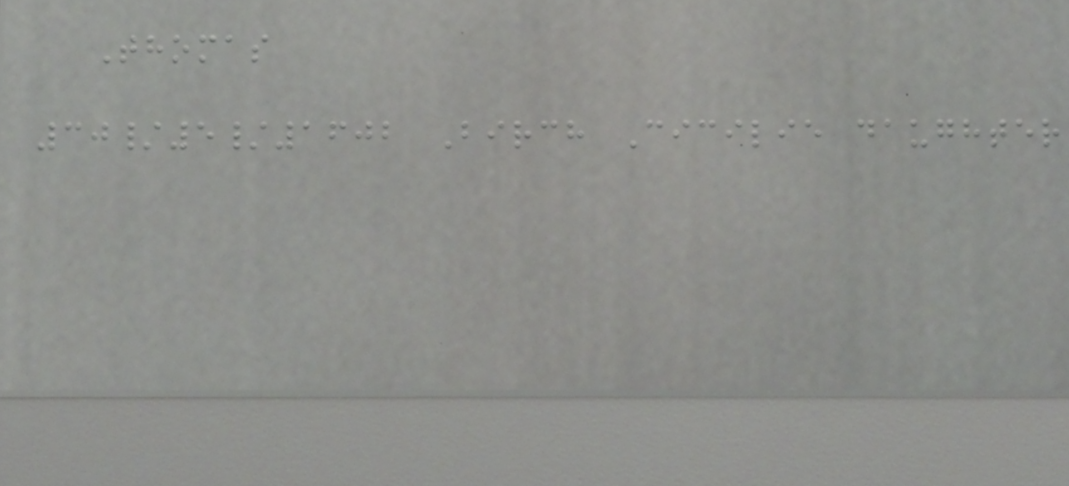Thomas
30/5/1602 Birch Cicilie daughter
